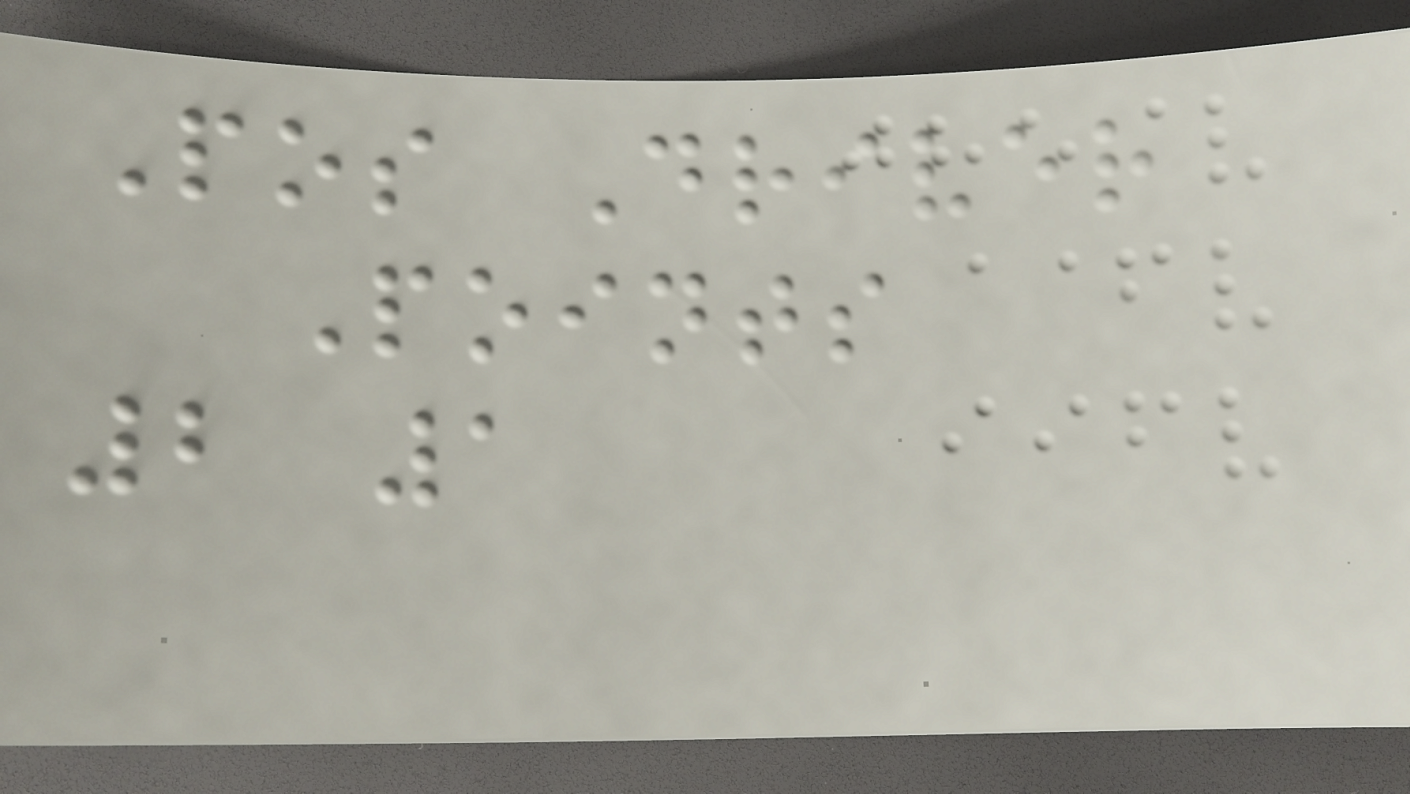Pos Driver
Points
2 1
